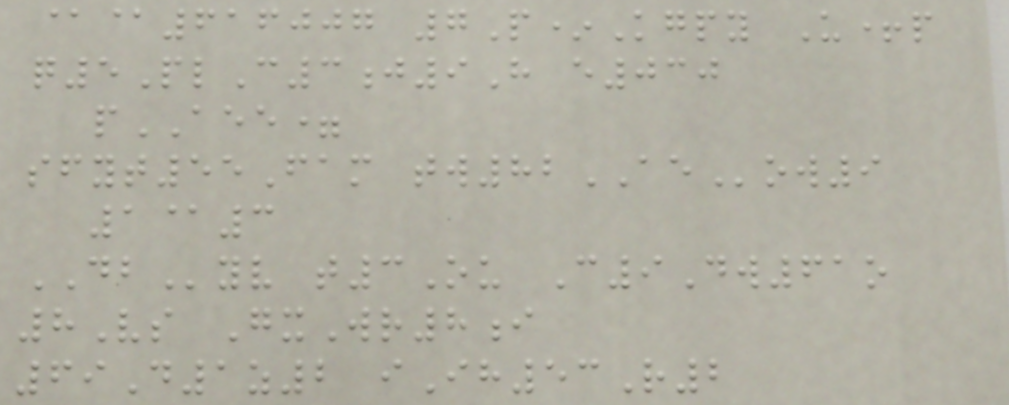@@616007 7P*Kgpy U+p
q5PlC3j9H e030
pAEE=
sfyt55Fam tw82AEow9
1@3
DByv t3Ou C9Dw61o
8Vs GxWr8i
69D1z2 iIh53R2
